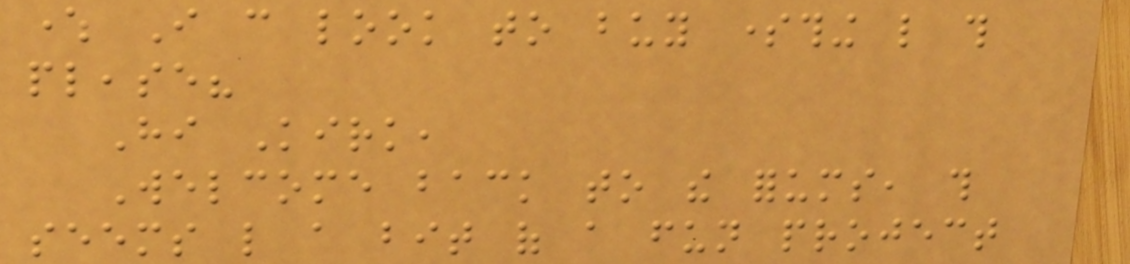where I can look to buy something like this
please?
Hi Kirk,
Welcome back to the forums, this
seems like a bit of a fun project
